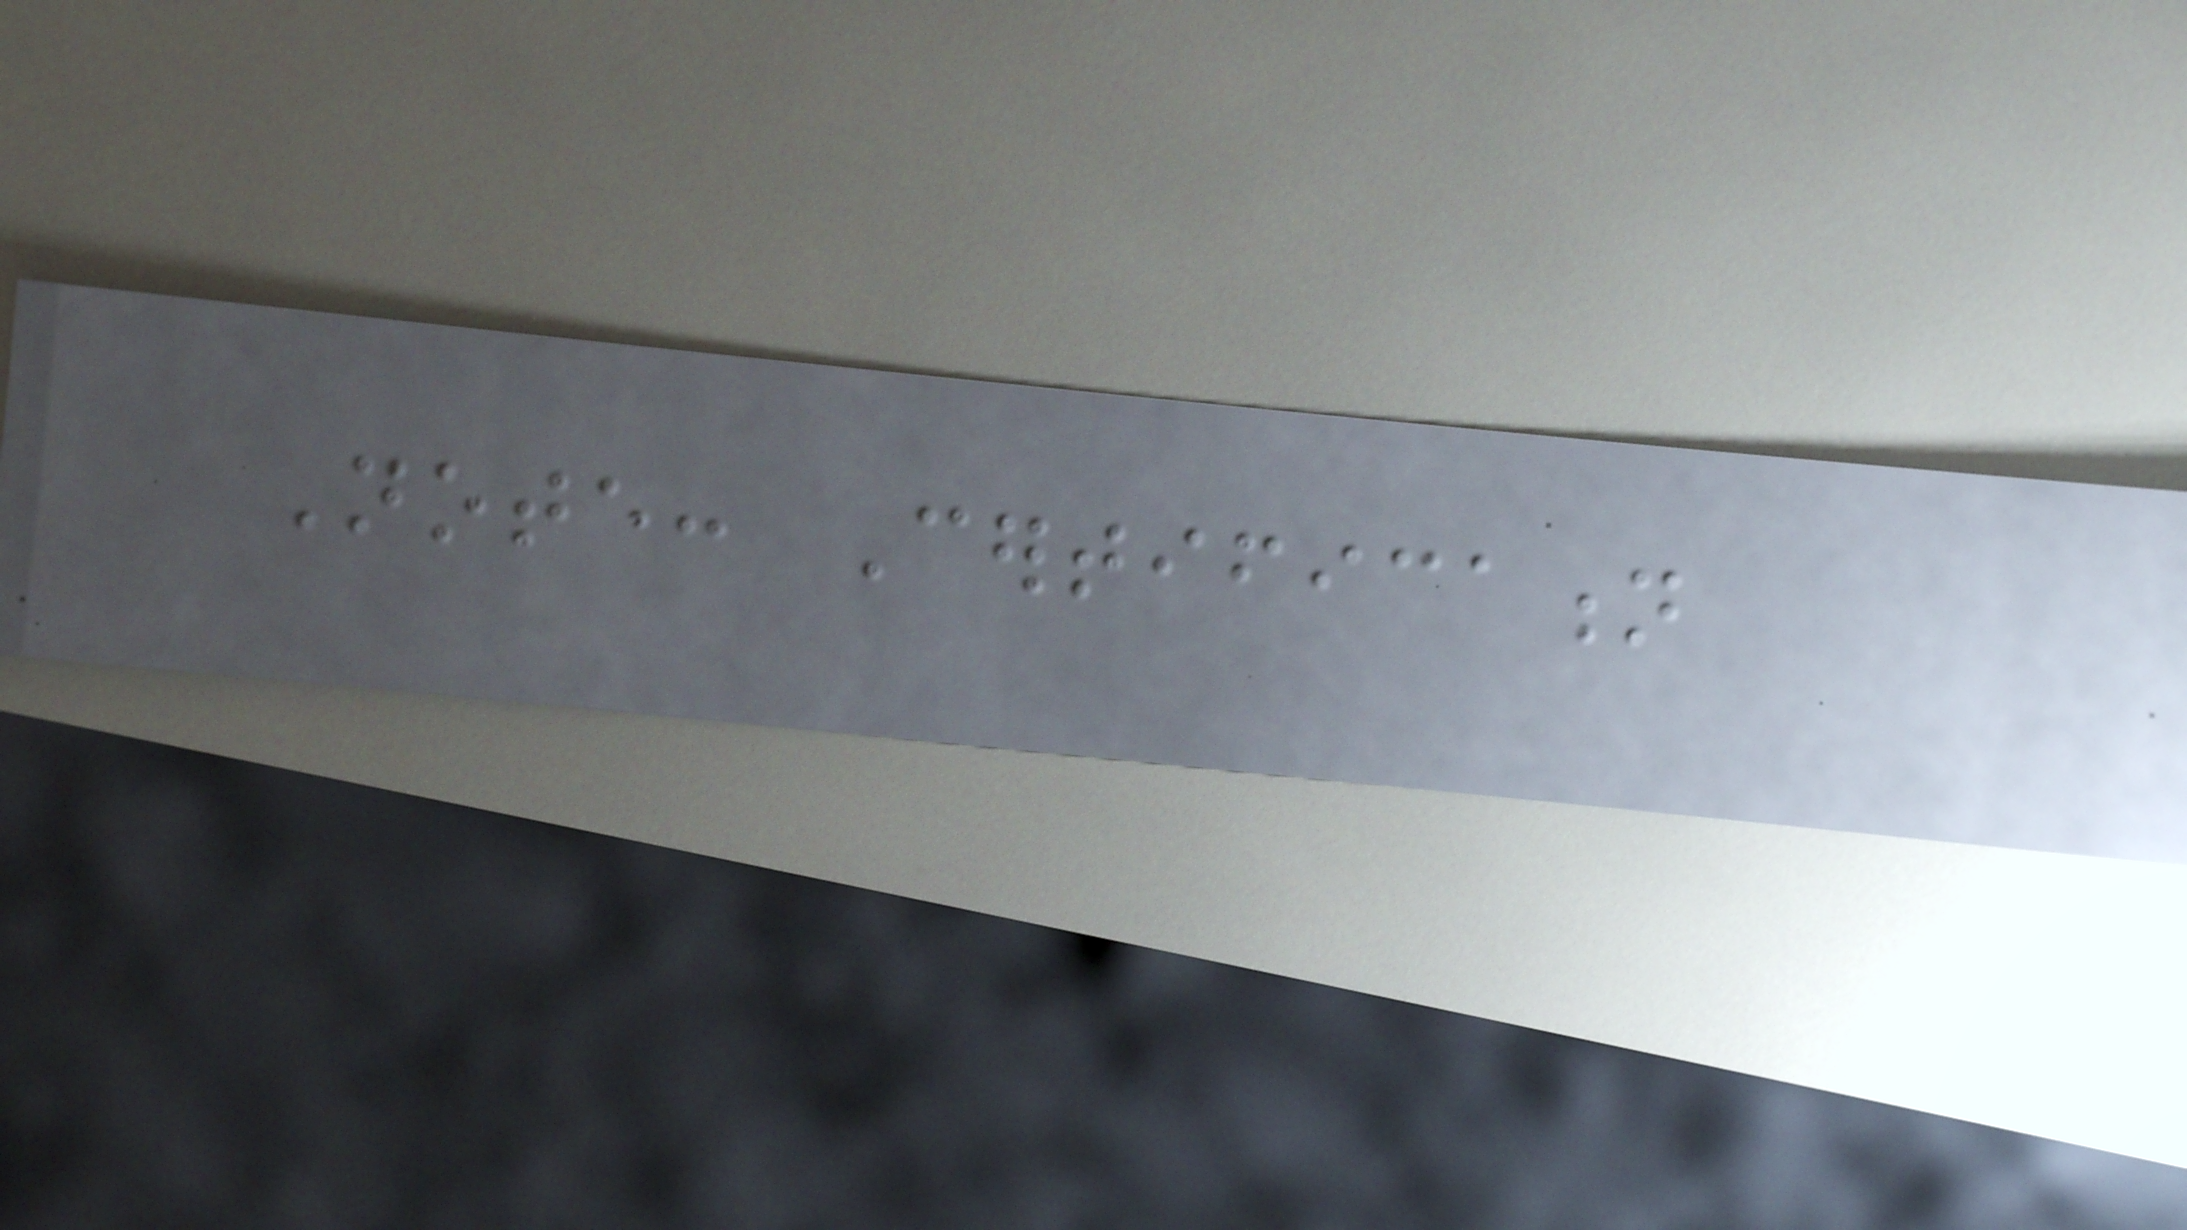Note: Certification
